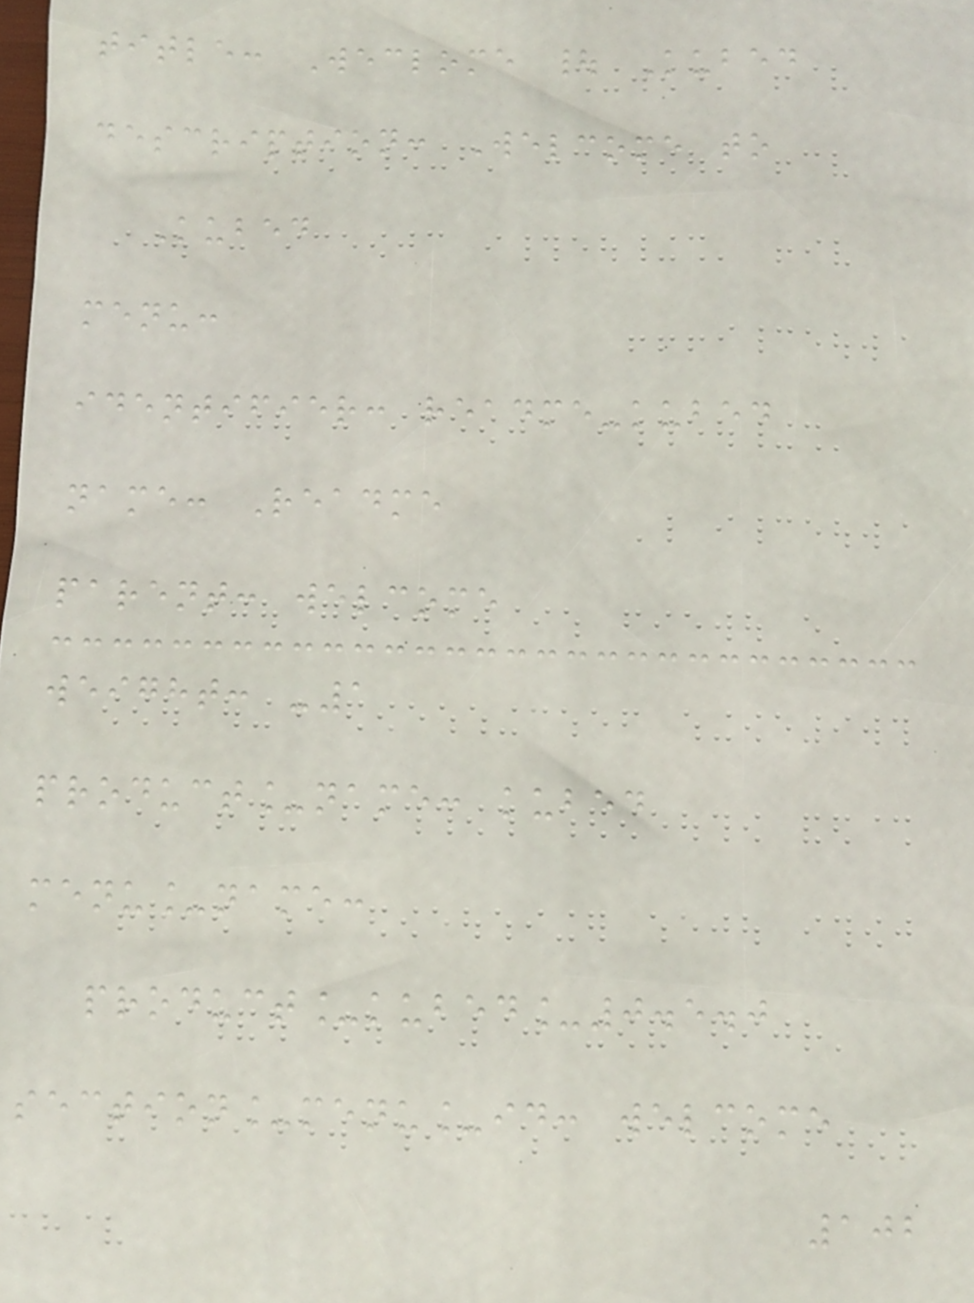title: Weclome | Kubed
description: Welcome to
Kubed
menu:
identifier: readme-kubed
name: Readme
parent: welcome
weight: -1
product_name: kubed
menu_name:
product_kubed_0.5.0
section_menu_id: welcome
102
